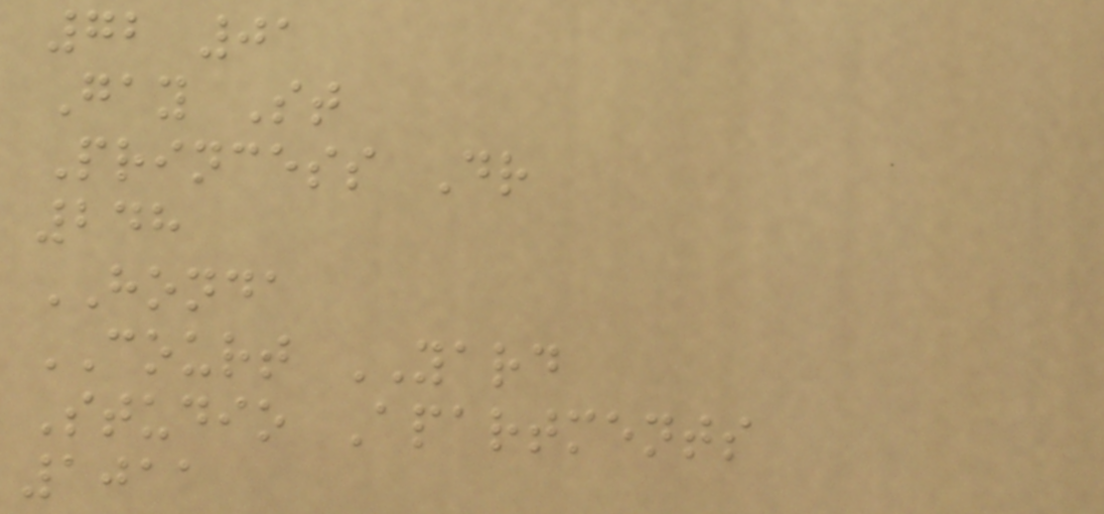72 01
Gay St
Princess Dr
248
HONDA
COURT YARD
Studio Apartments
1011
